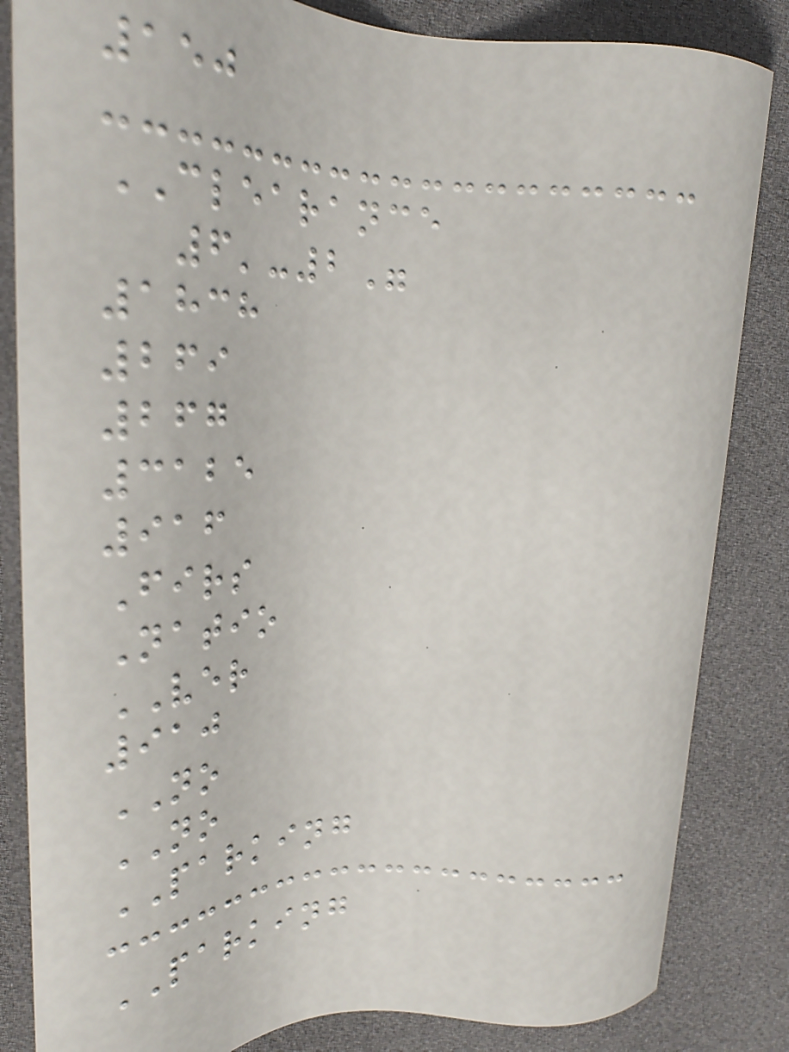150
CLEARANCE
6'-2"
1838
269
267
3125
916
Firs
Natio
VER
910
NO
NO
PARKING
PARKING
